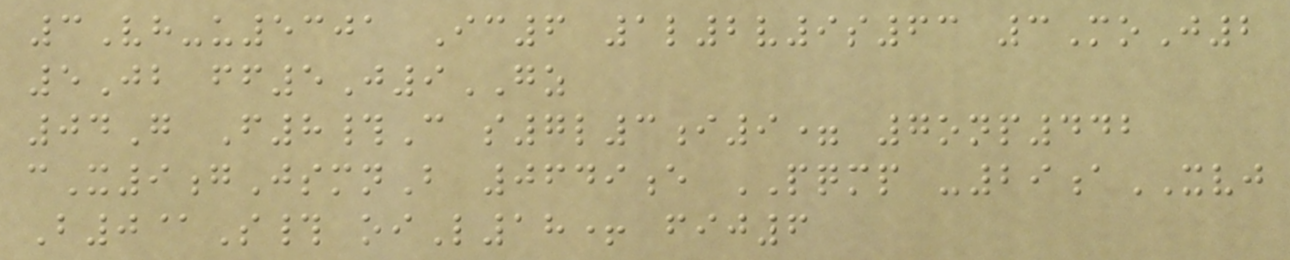3Vh-u5301 Ic6 1l2v9s63 3MoJ2
5Jb ff5J9GZ
04G F8#C s7l3i9= 7onp442
cX9gJsmnB 0649e PQMP -29aXVJ
B0@S# oiL18+ fij6
